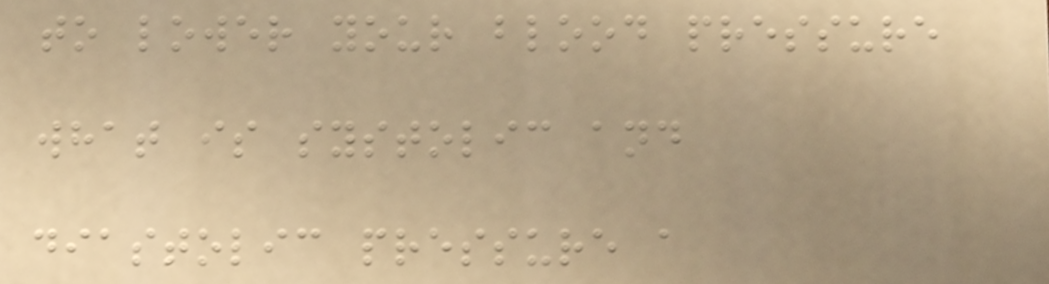to lower your blood pressure
what is systolic and
diastolic pressure a
